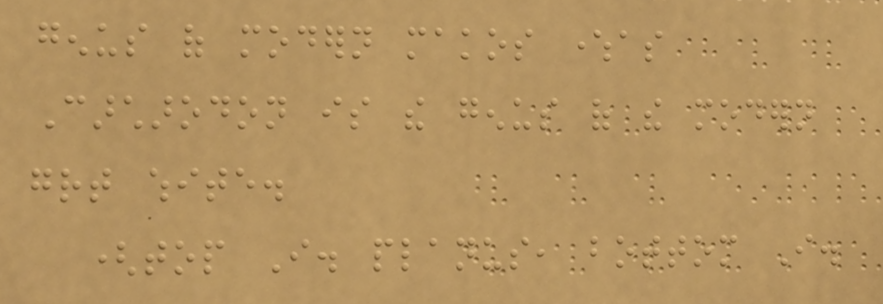genus of modern makos whereas
Carcharodon is the genus of the modern
great white.
(top I. planus, bottom I.
